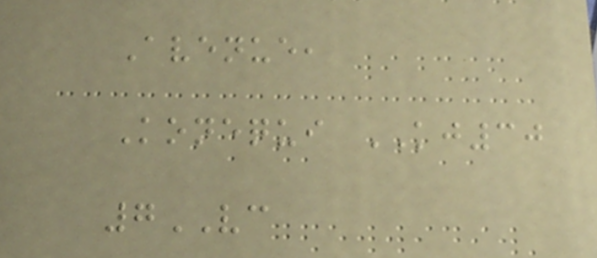Avenue,
Konequi KJ30
7VC
